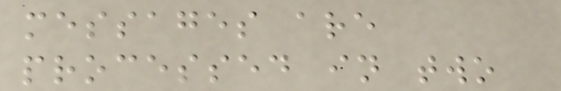messages are
processed in two
